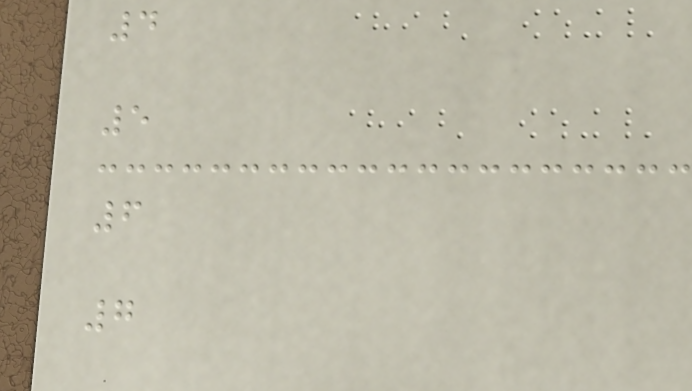4
5
6
7
